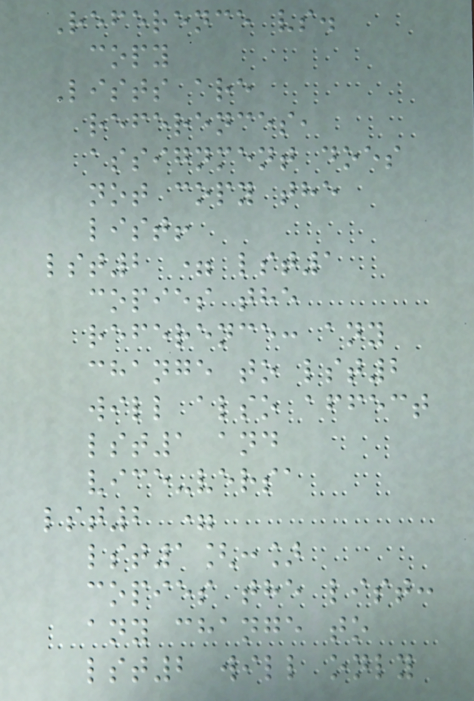Reference vs.
copy
Lists are
references,
assignment does
not copy the
list!
lst2 = lst1
copies the
reference: any
change to lst2
will also affect
lst1 and
vice-versa
lst2 =
lst1[:]
copies the list:
any change to
lst2 will only
